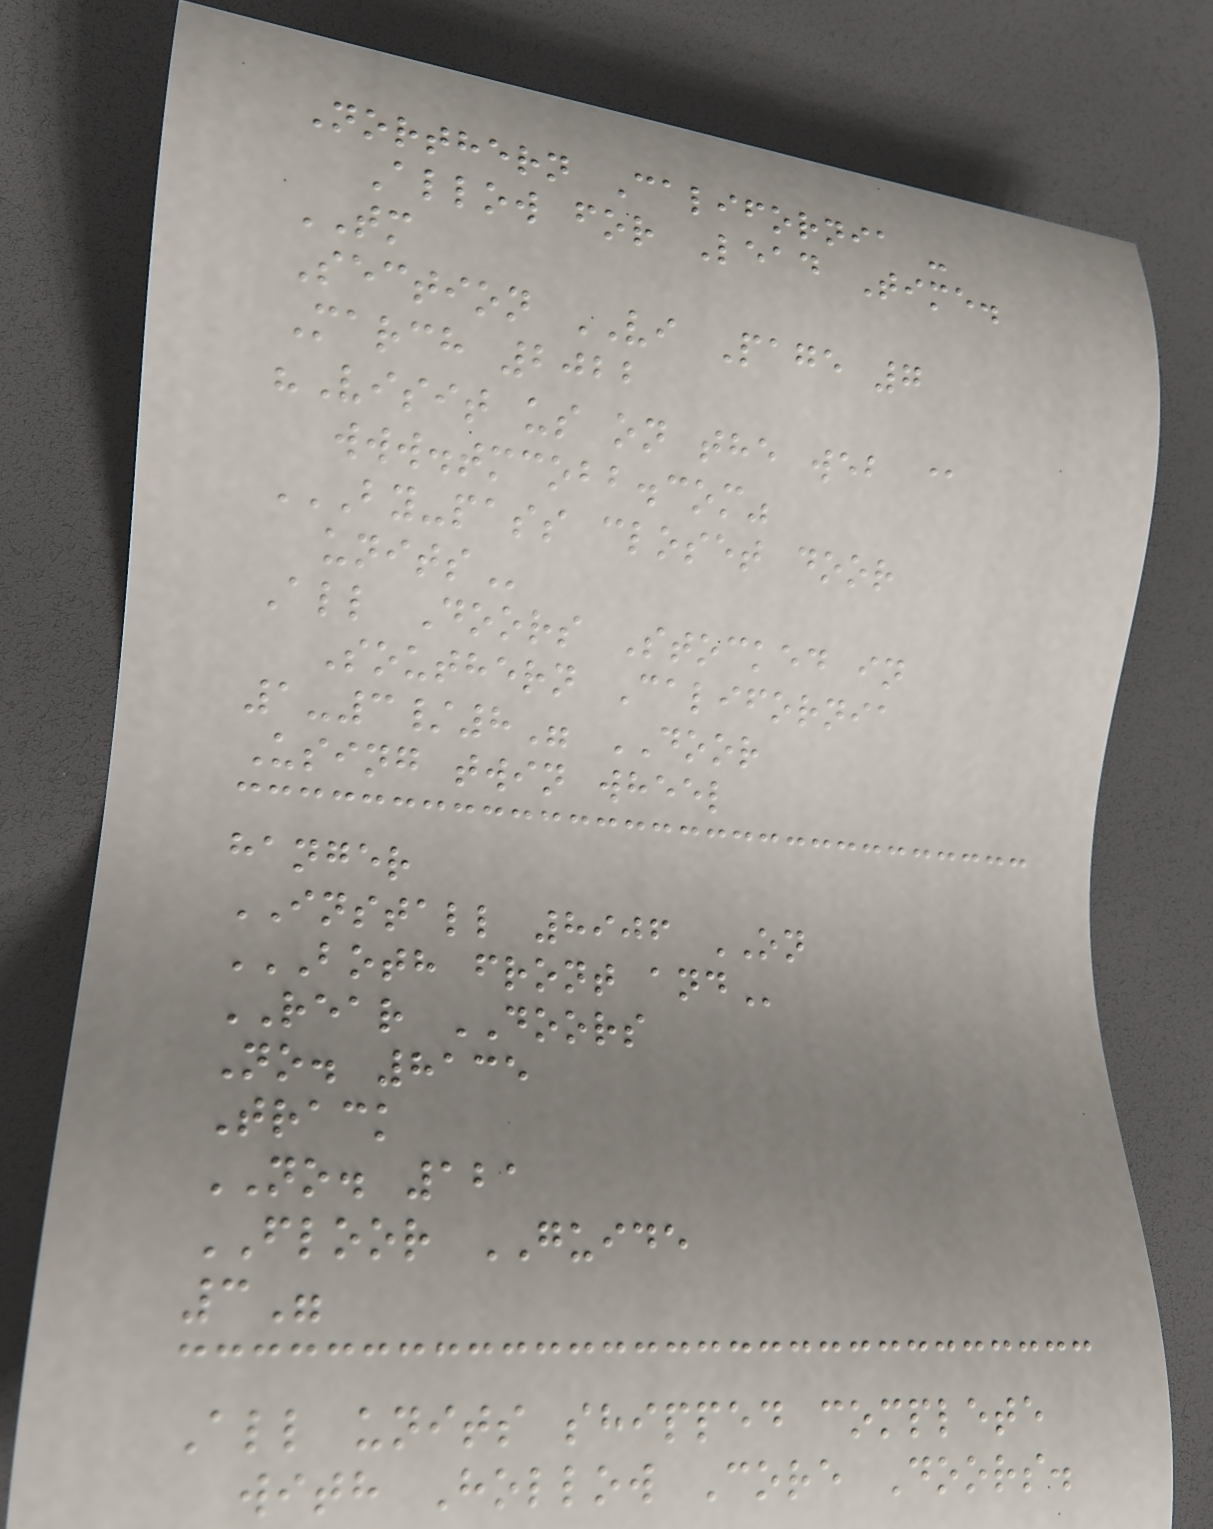Northern California -
Allow for Lead Time.
TM
Section VI Page 7
March 2022
"Visit us on the web @
www.tmcobb.com"
BY-PASS CLOSET DOOR
UNITS
All Doors Stocked in
Southern California
1-3/8" DOOR
Using twin wheel
hanger
INSTALL 8906 ON
BOTH FRONT AND
REAR DOORS
No. 8135
Track
NO. 121
FLOOR GUIDE
3"
All units shipped complete
with Hollow Core Doors.
